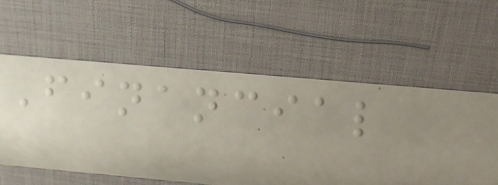Financial
